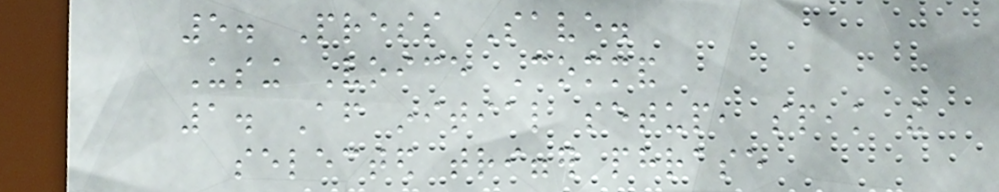5. Press Save.
Using Voice Command
1. After initial setup, speak the
selected trigger phrase
